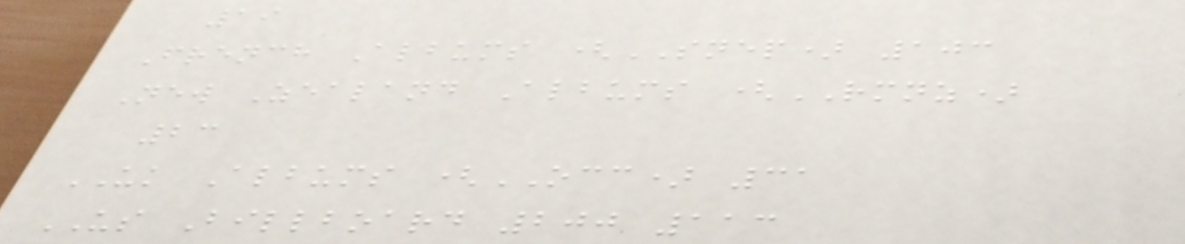19
French Albums (SNEP) 103
New Zealand Albums (RMNZ)
23
UK Albums (OCC) 31
US Billboard 200 113
